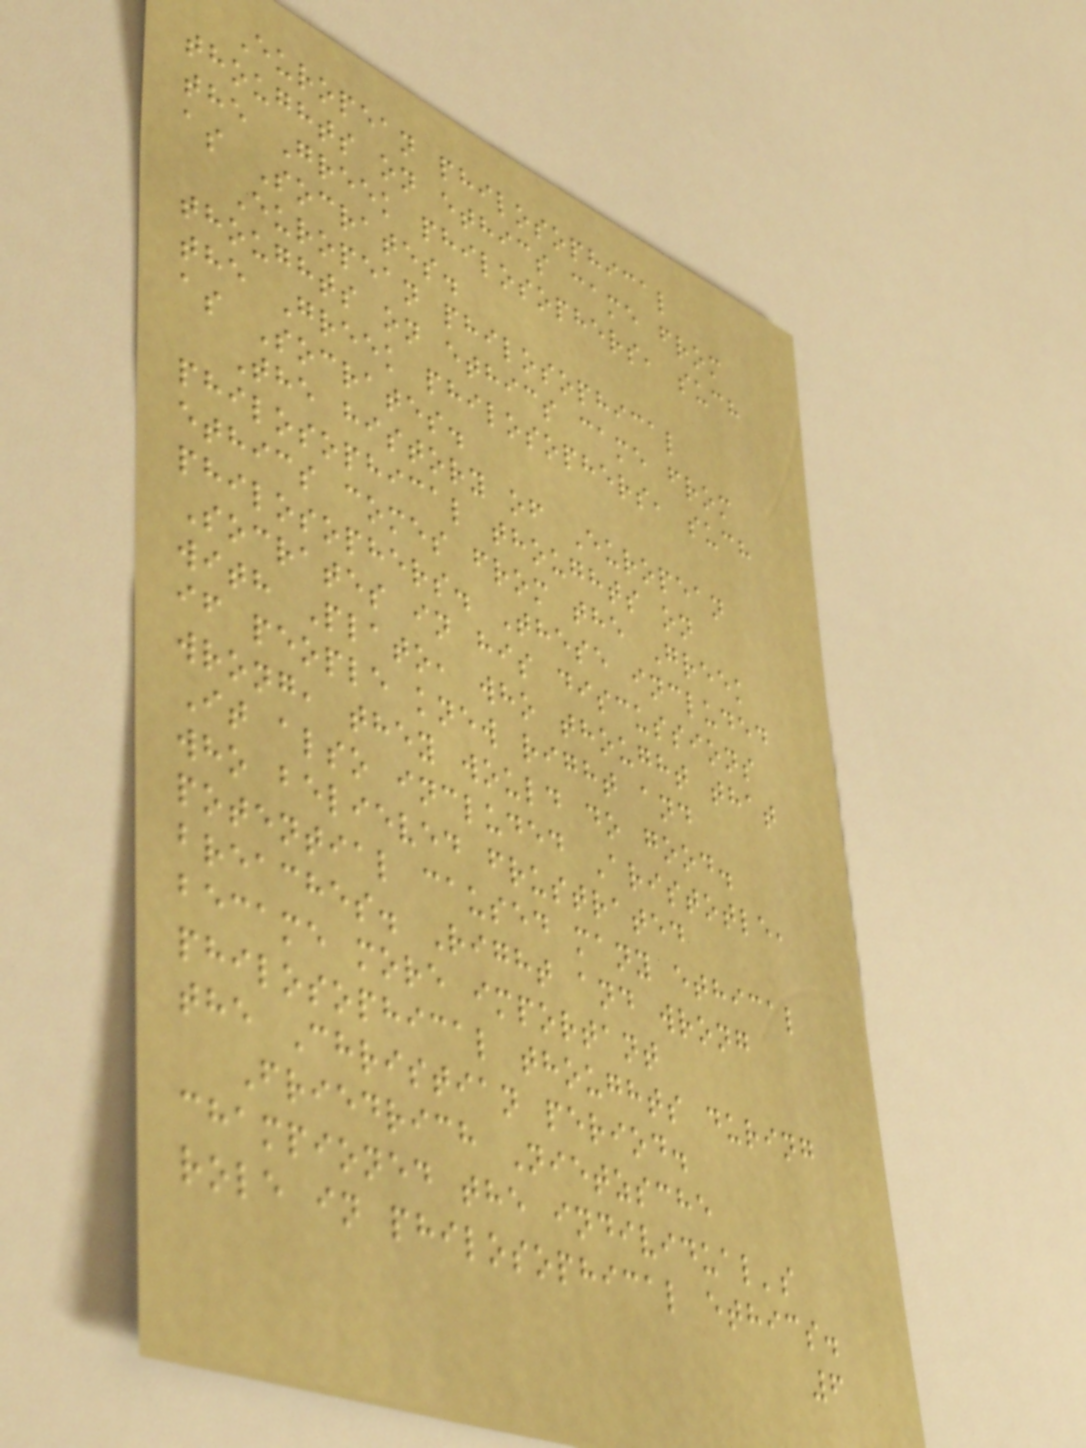European philosophical
thoughts on ethics came from
the Greek philosophers, such
as Socrates.
European philosophical
thoughts on ethics came from
the Greek philosophers, such
as Socrates.
The history of European
philosophical thoughts on
ethics comes from the Greek
philosophers. These included
Socrates in his discussions
with Plato, who thought that
if people knew right and
wrong, they would do good.
It also included Aristotle,
who believed frustrated
potential caused many ethical
breaches. Right and wrong
became more important
philosophical thoughts during
the Christian period.
Friedrich Nietzsche
championed the individual's
role in philosophical ethics.
6
